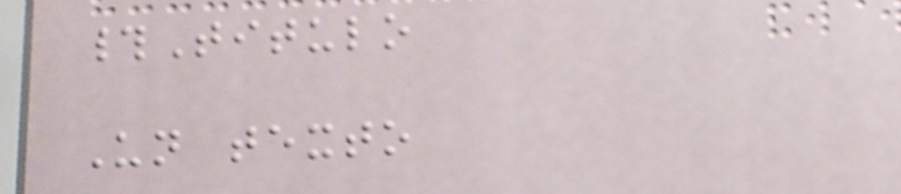#Titulo
Un texto
